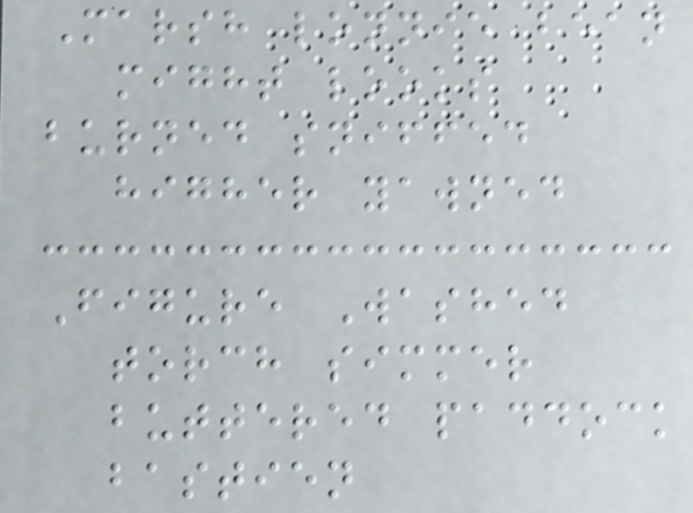Marsh lonnie bean
might looks
burned sniffed
higher yawned
Figure Washed
torch simmer
buttered paddock
bastien
